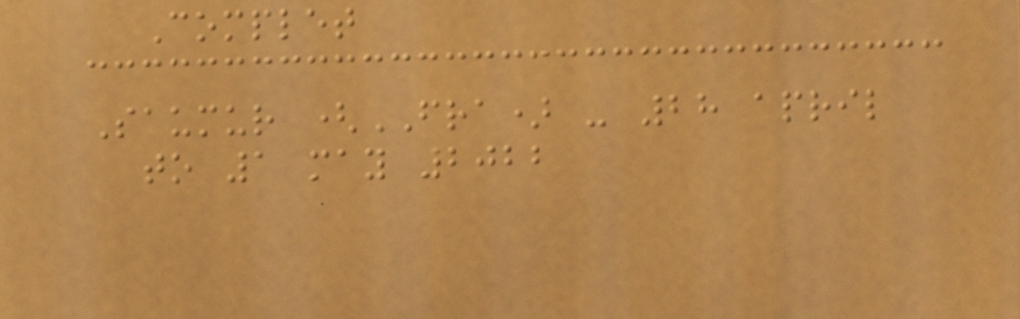Complet
Saumur (FRA) - 28 april
to 1 may 2022
